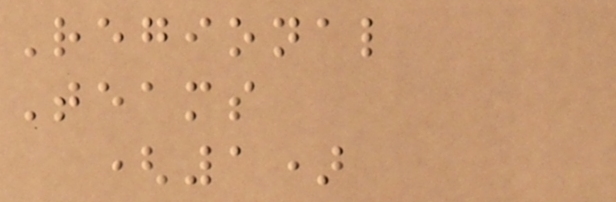Regional
Teams
(1)
